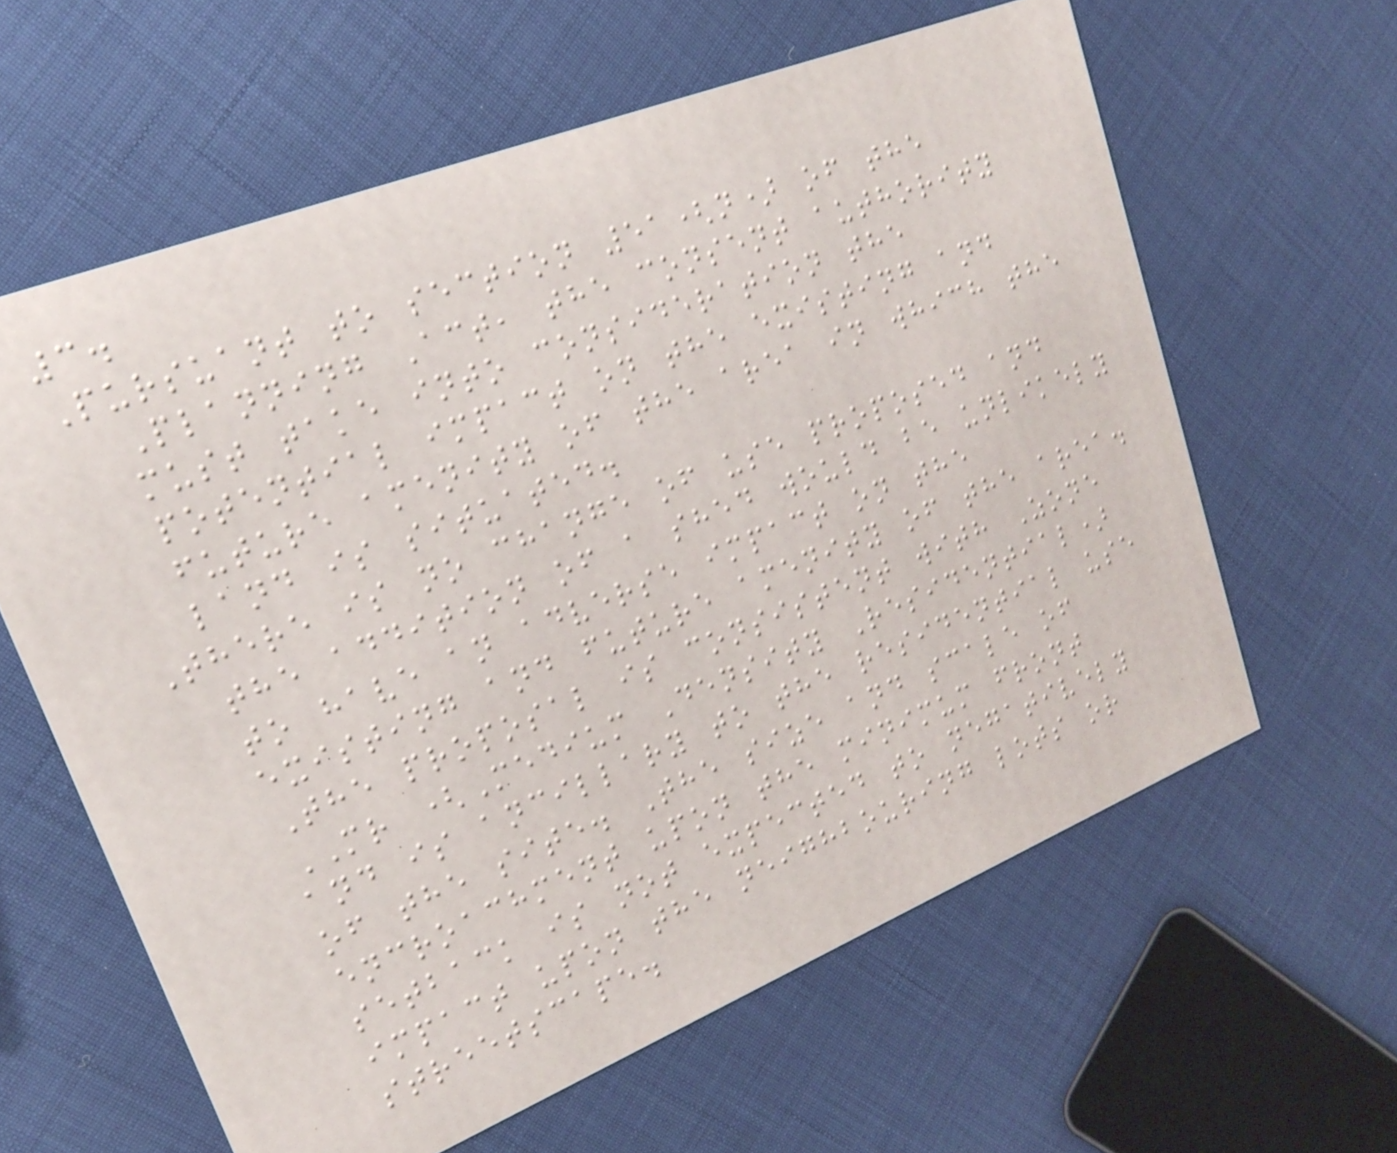3.
Pursuant to section 51(n) of the
Planning Act, the consent authority
must take into consideration the
potential impact on the existing and
future amenity of the area in which the
land is situated.
There is no change of use proposed and
the addition of a shed would be unlikely
to have an adverse impact on the
existing and future amenity of the area.
The proposal is consistent with Zone
MR (Medium Density Residential)
and is ancillary to the residential use
of the site. The size and scale of
encroachment upon the minimum front
setback is not expected to negatively
impact upon the neighbouring lots or
streetscape.
